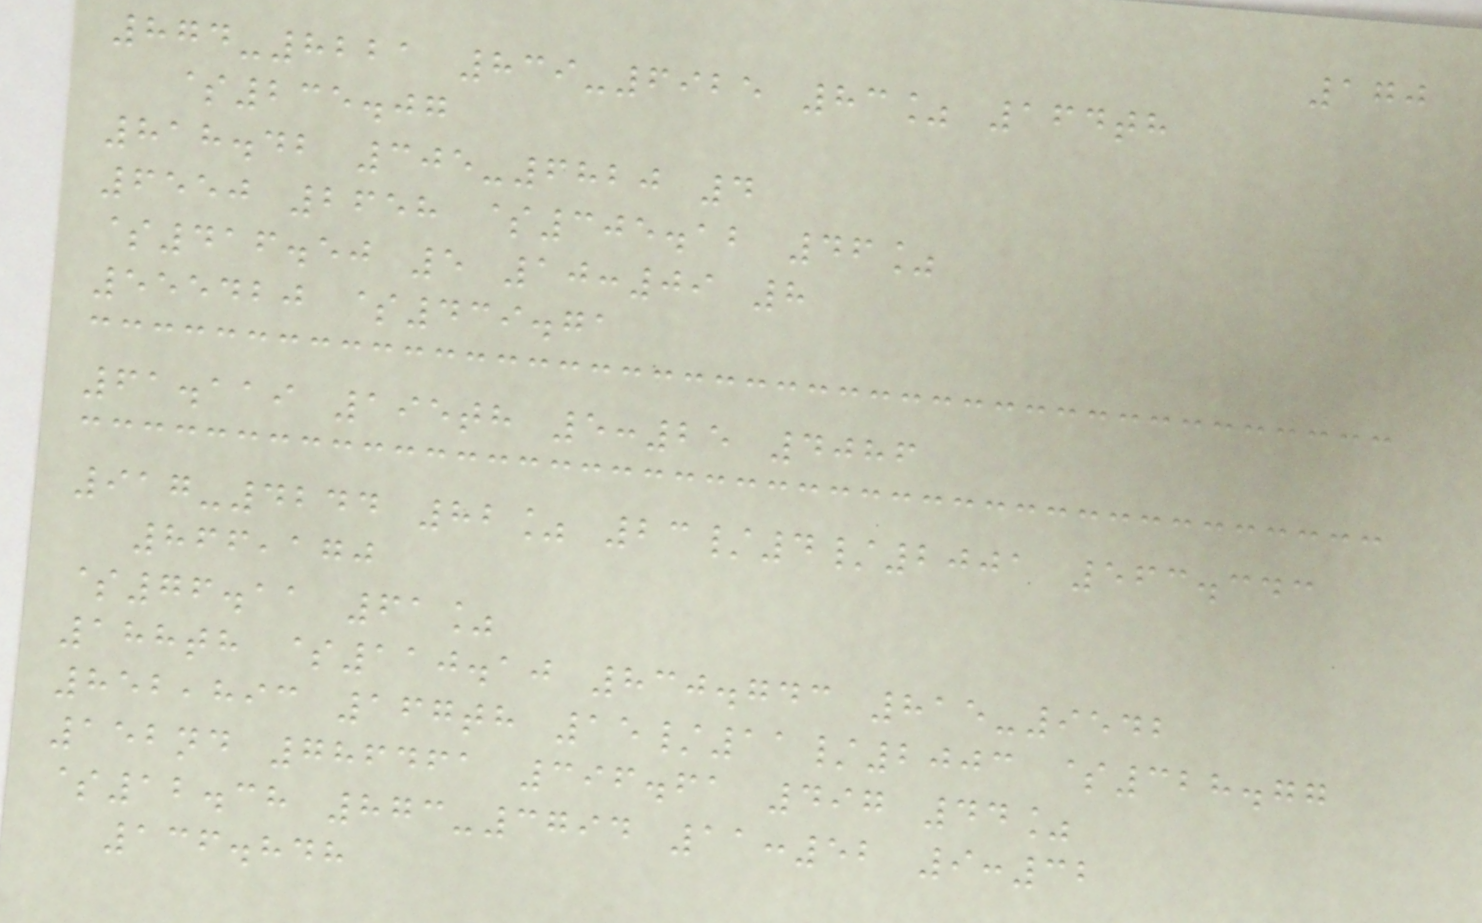170
874-8221 839-6925 83% 164th
$235.07
818.42 305-6820 4
6550 2658 $305.12 46%
$416.50 5 10:09 8
555420 $439.71
61.119 195th 5:25 4086
917-4244 82% 23/4/2001 563.343
866,170
$76.11 61%
188th $110.10 830.743 815-9542
852,893 167th 15/11/2003 $328.77
152nd 786461 396.61 497 44%
$12.38 873-3794 11:52 9:32
136.848
